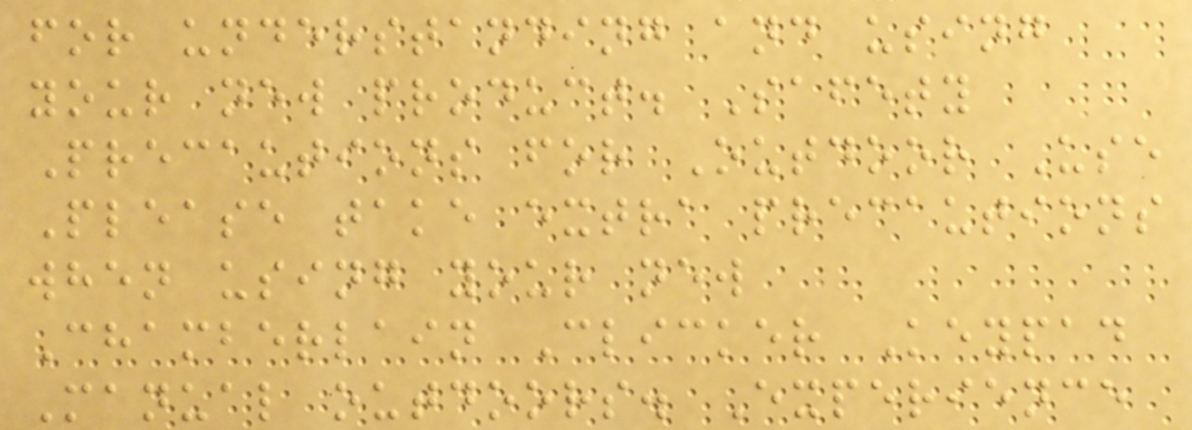for understanding and using
your new product. Safety
Precautions for Outdoor Use
Please take extra precautions
when using your new
Chamberlain Clicker Keypad
Manual outdoors. Experience
